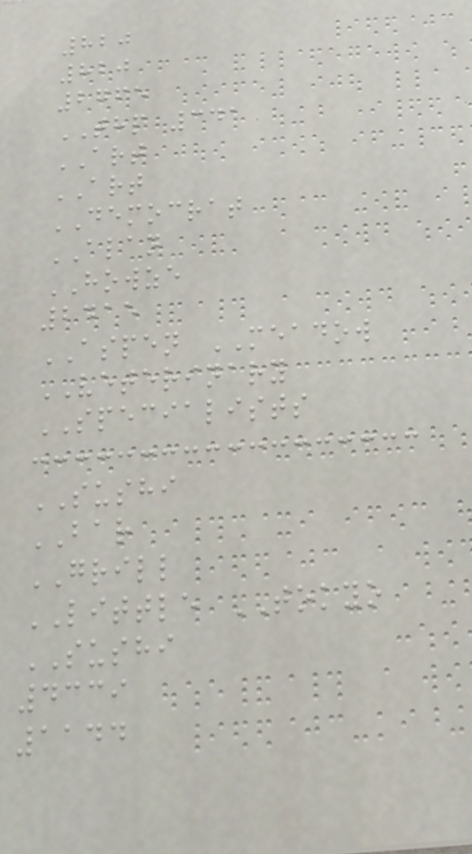820
820
2765
THP 341
ART
ART
DEMOCRAT
ALAN
HOWZE
2415
ASPEN MEADOW
VETERINARY
SPECIALISTS
SUSHI
BAR
GRILL
LITTLE TOKYO
SUSHI
4339
1144
